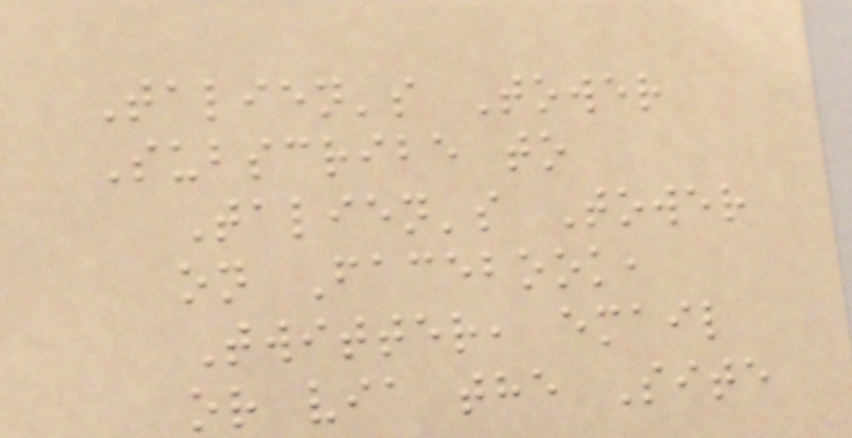Talien's Tower
Subscribe to
Talien's Tower
on Facebook,
Twitter, email
or via the Site
